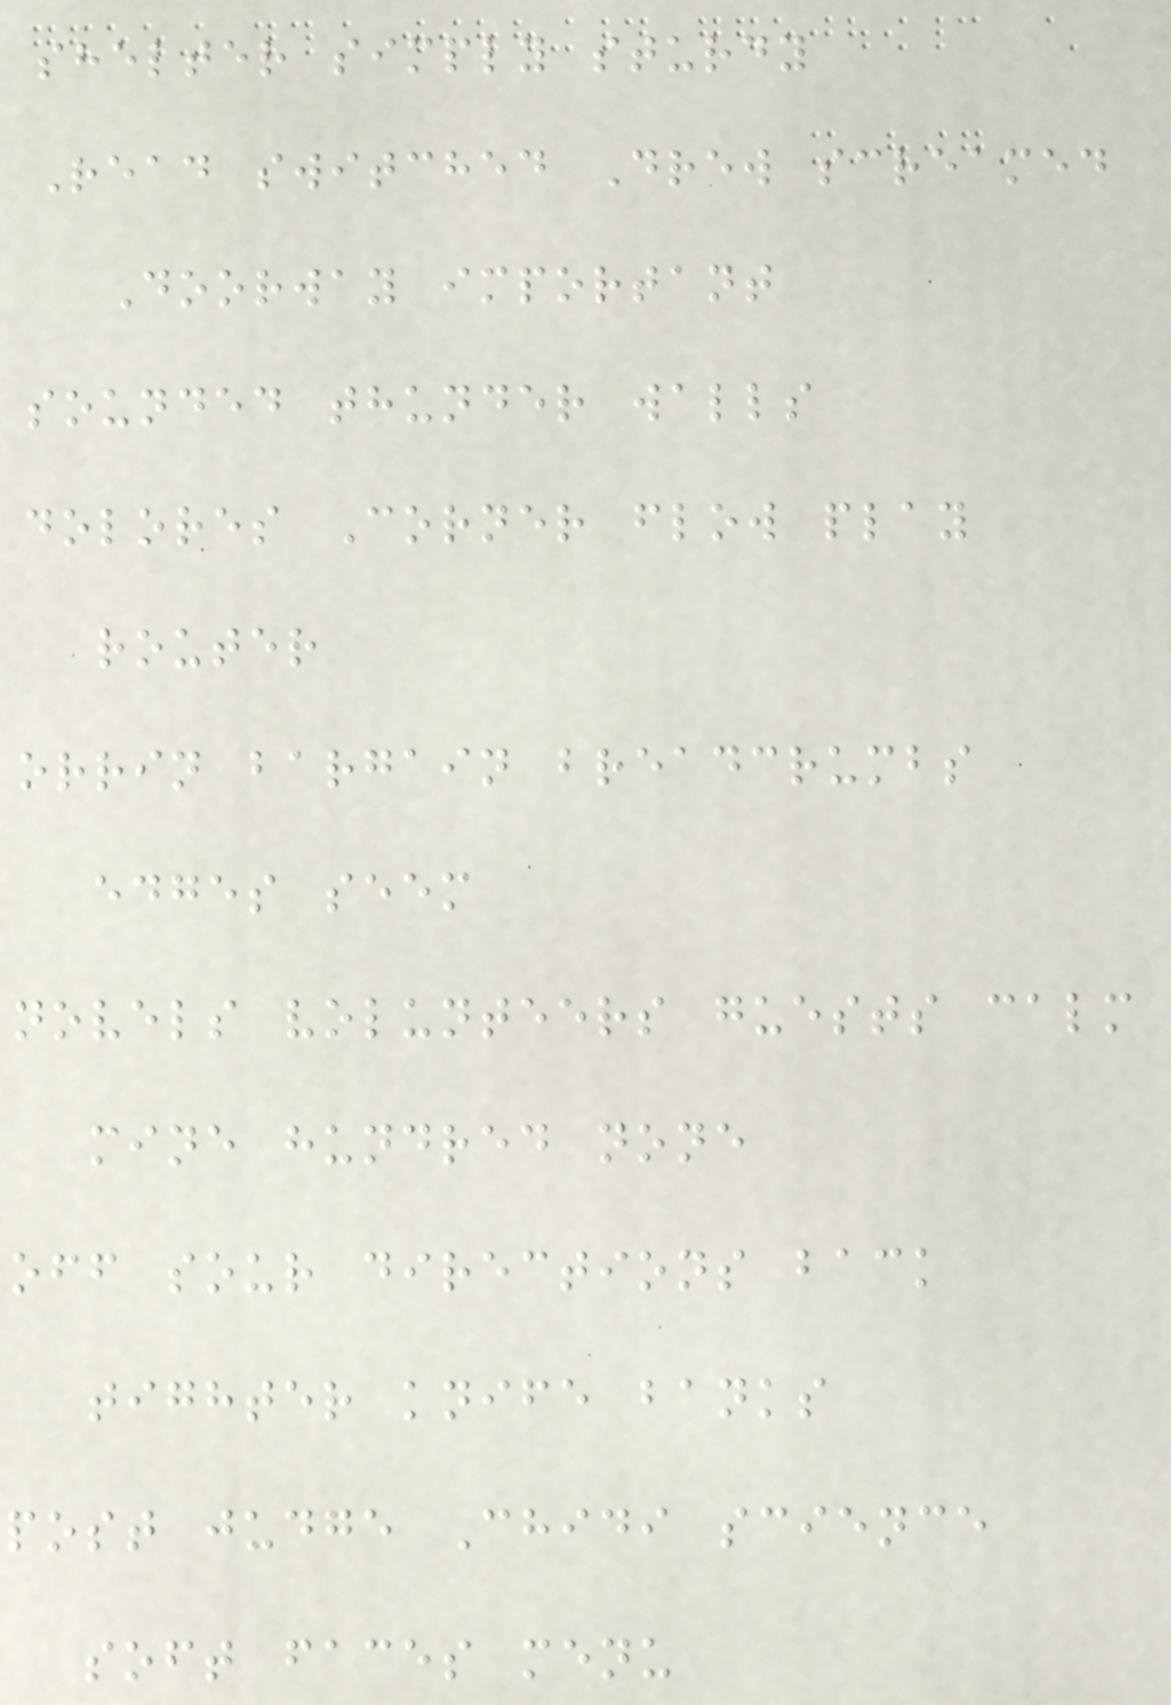shelter simply sturdy
Read switched Drew screamed
Doorway important
sounded thunder walls
dolores Corner flow play
router
orrin bargain breadcrumbs
edges seem
novels volunteers guests calm
mine hundred none
off sour directions back
tighter knife banks
post judge Chidi science
soft faces menu
